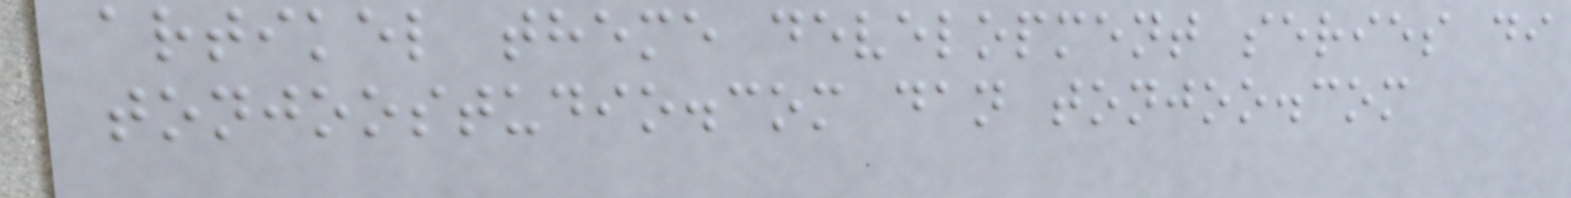artikel theme development series di
tonjoostudio.com dan tonjoo.com
